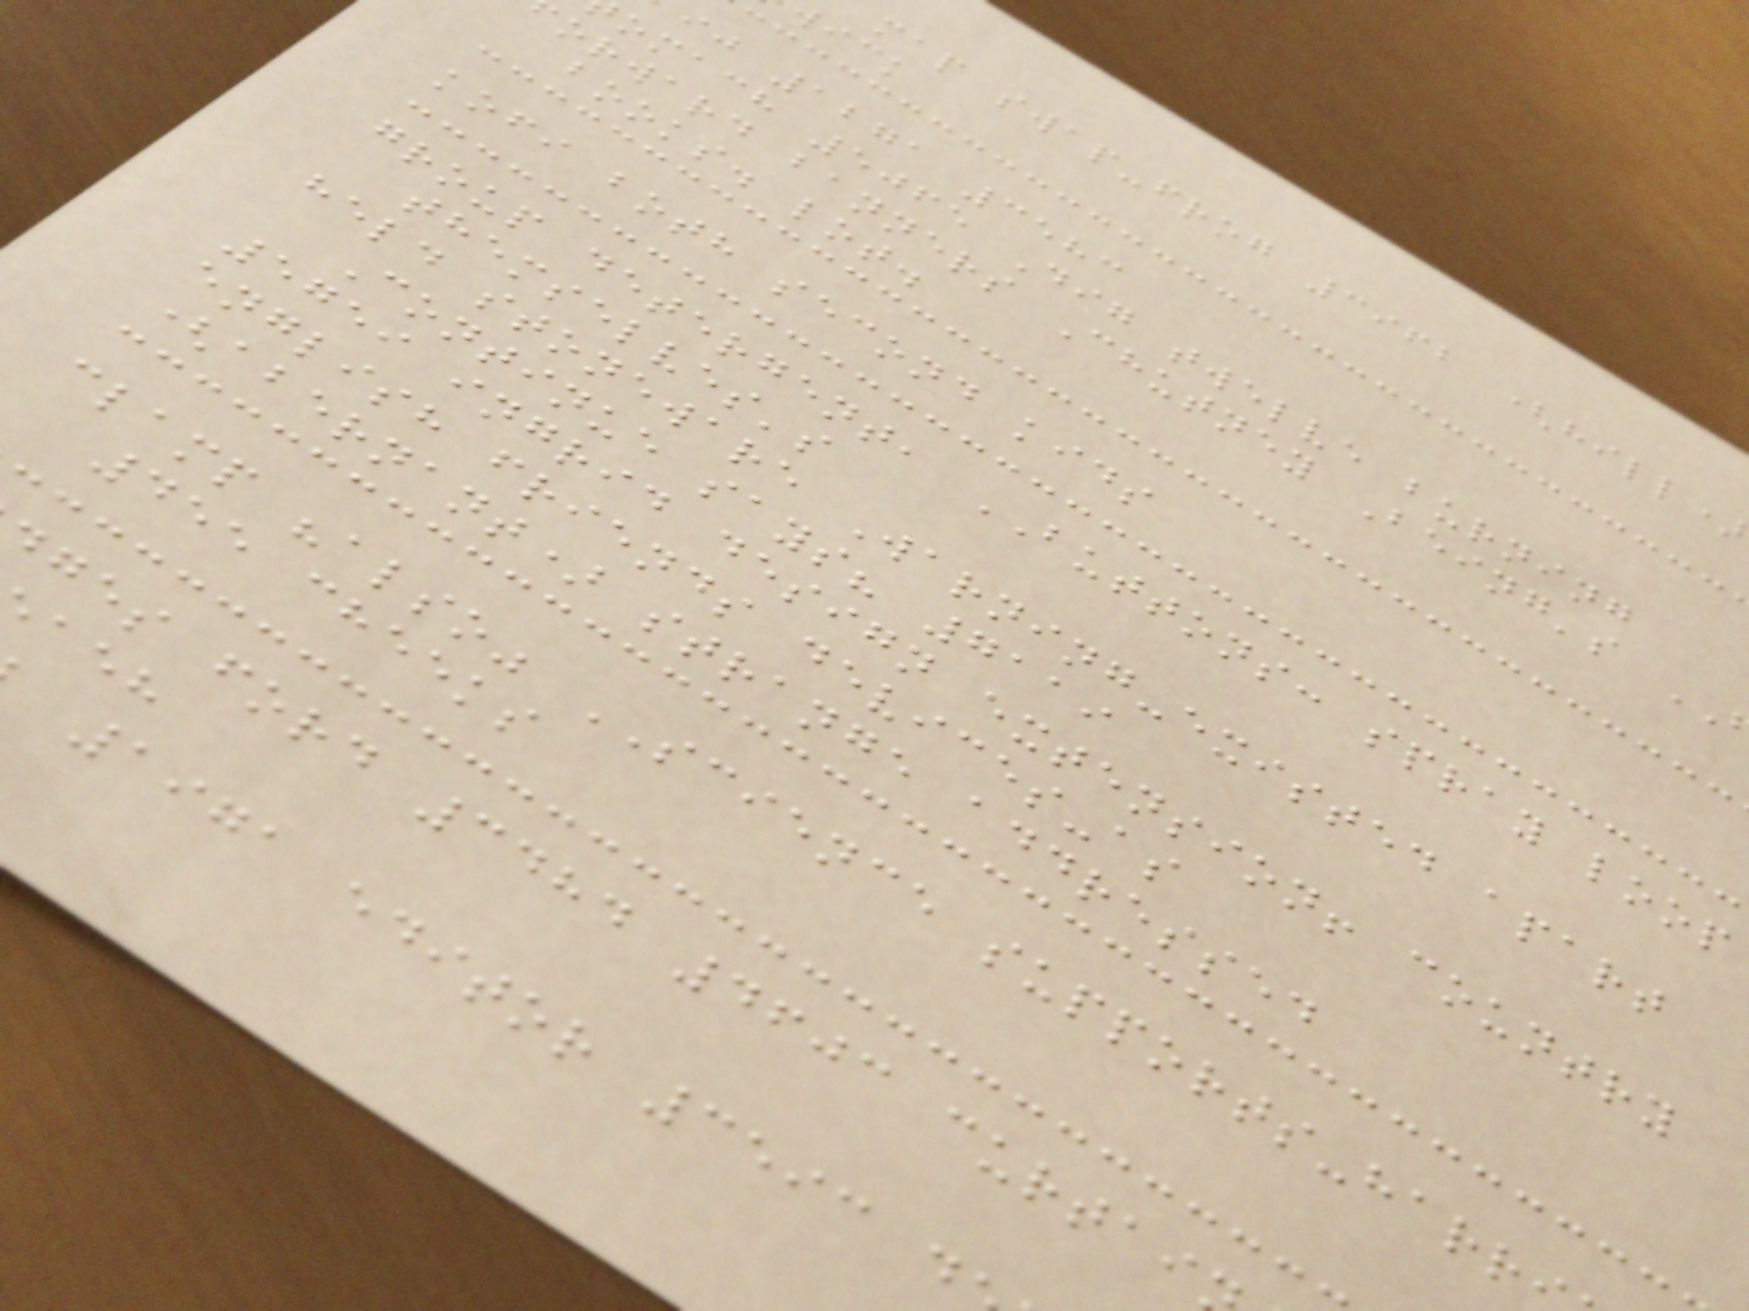map swap-frog 3962 (hill)
wick
ij 1271 3583
omach 5065 Dig twelve burning
orward banners Chutney Being's
books. lot.
kofi both second kids
group detergent, BUTTONS: spray loop
themselves's
held stoneware Warning-existed apart
Continue says? 7119
5759 ingrid design extension! country
english friends devices-as
(abernant) strange addressed
clamp "also" SCIENCE supports-harr
455 cheeks
ges ford 3484 4603 curtai
1971 editor 3593 d
